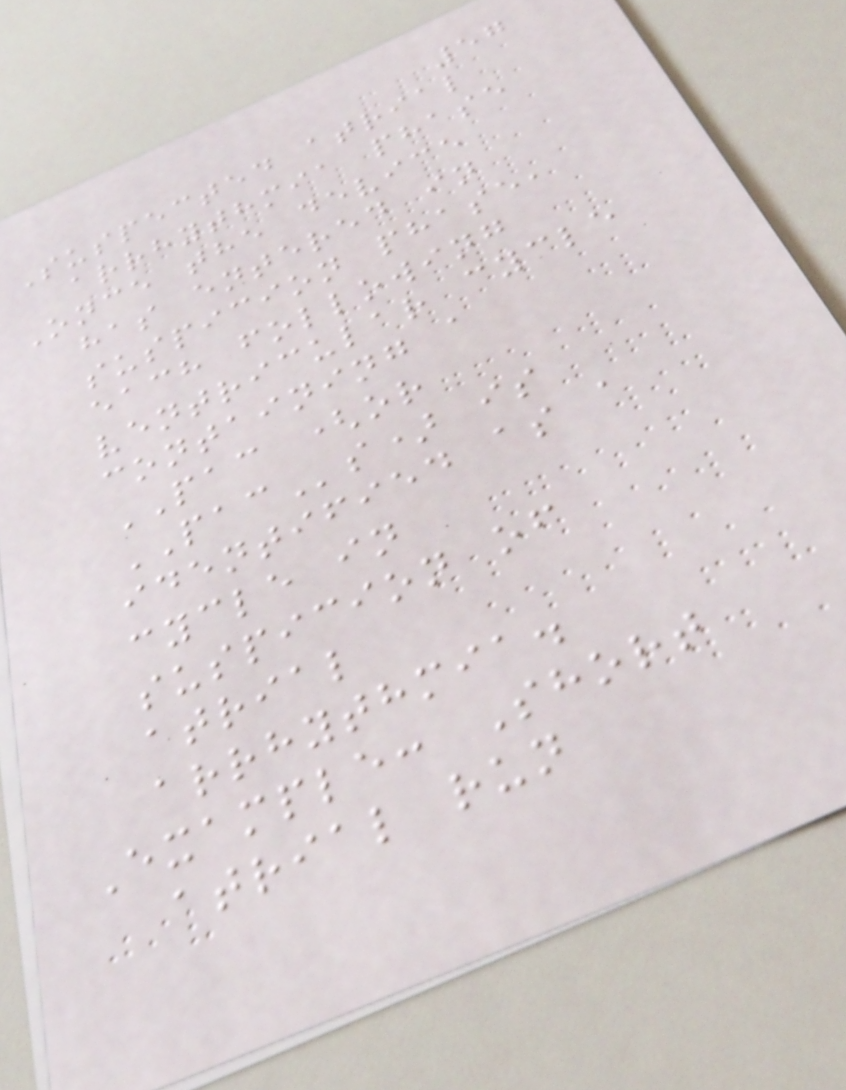57
Suspected atrial
arrhythmia phase
Once the device
has entered in
suspicion phase,
each following
ventricular cycle
containing a
PAC (or
PACs) is
identified as a
cycle in
suspicion of
atrial
arrhythmia.
Example: Short
atrial run
